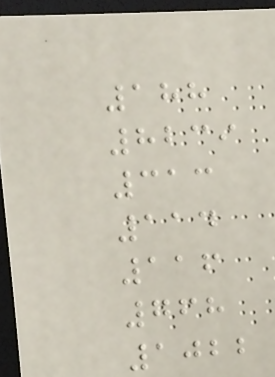188
8239
313
114
116
768
1022
